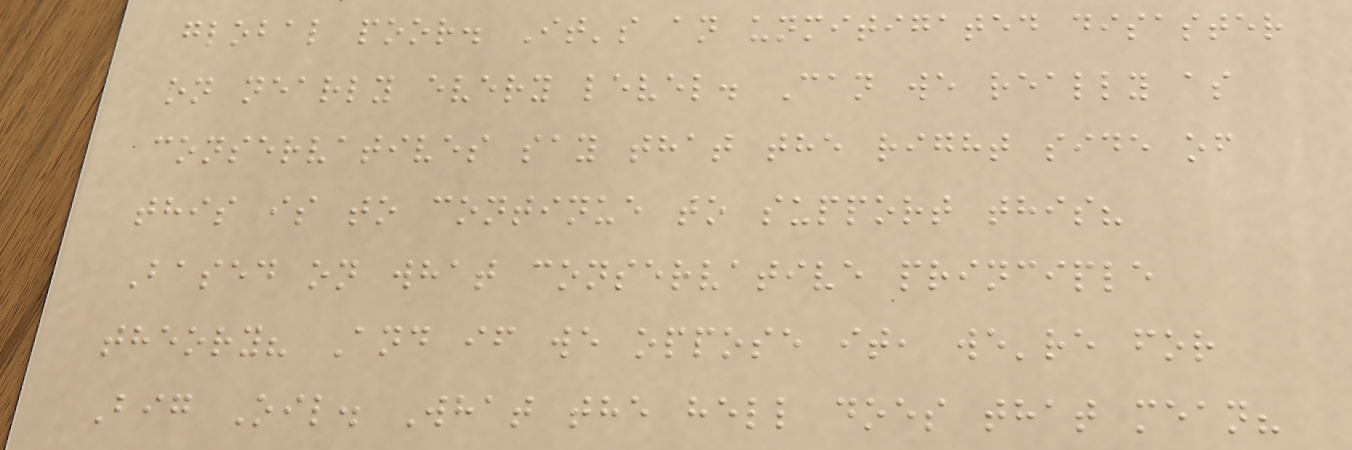global poor. It's an unmitigated disaster
on nearly every level. Can we really as
conservatives say that the right side of
this is to continue to support this?
Based on what conservative principle
theory? And if we oppose it, we're for
Big Oil. What the hell does that mean?
